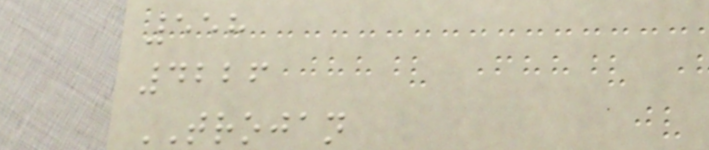558
4226
TROJAN
